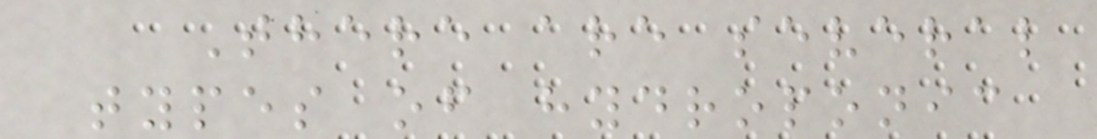There are several
types of hydroponic
